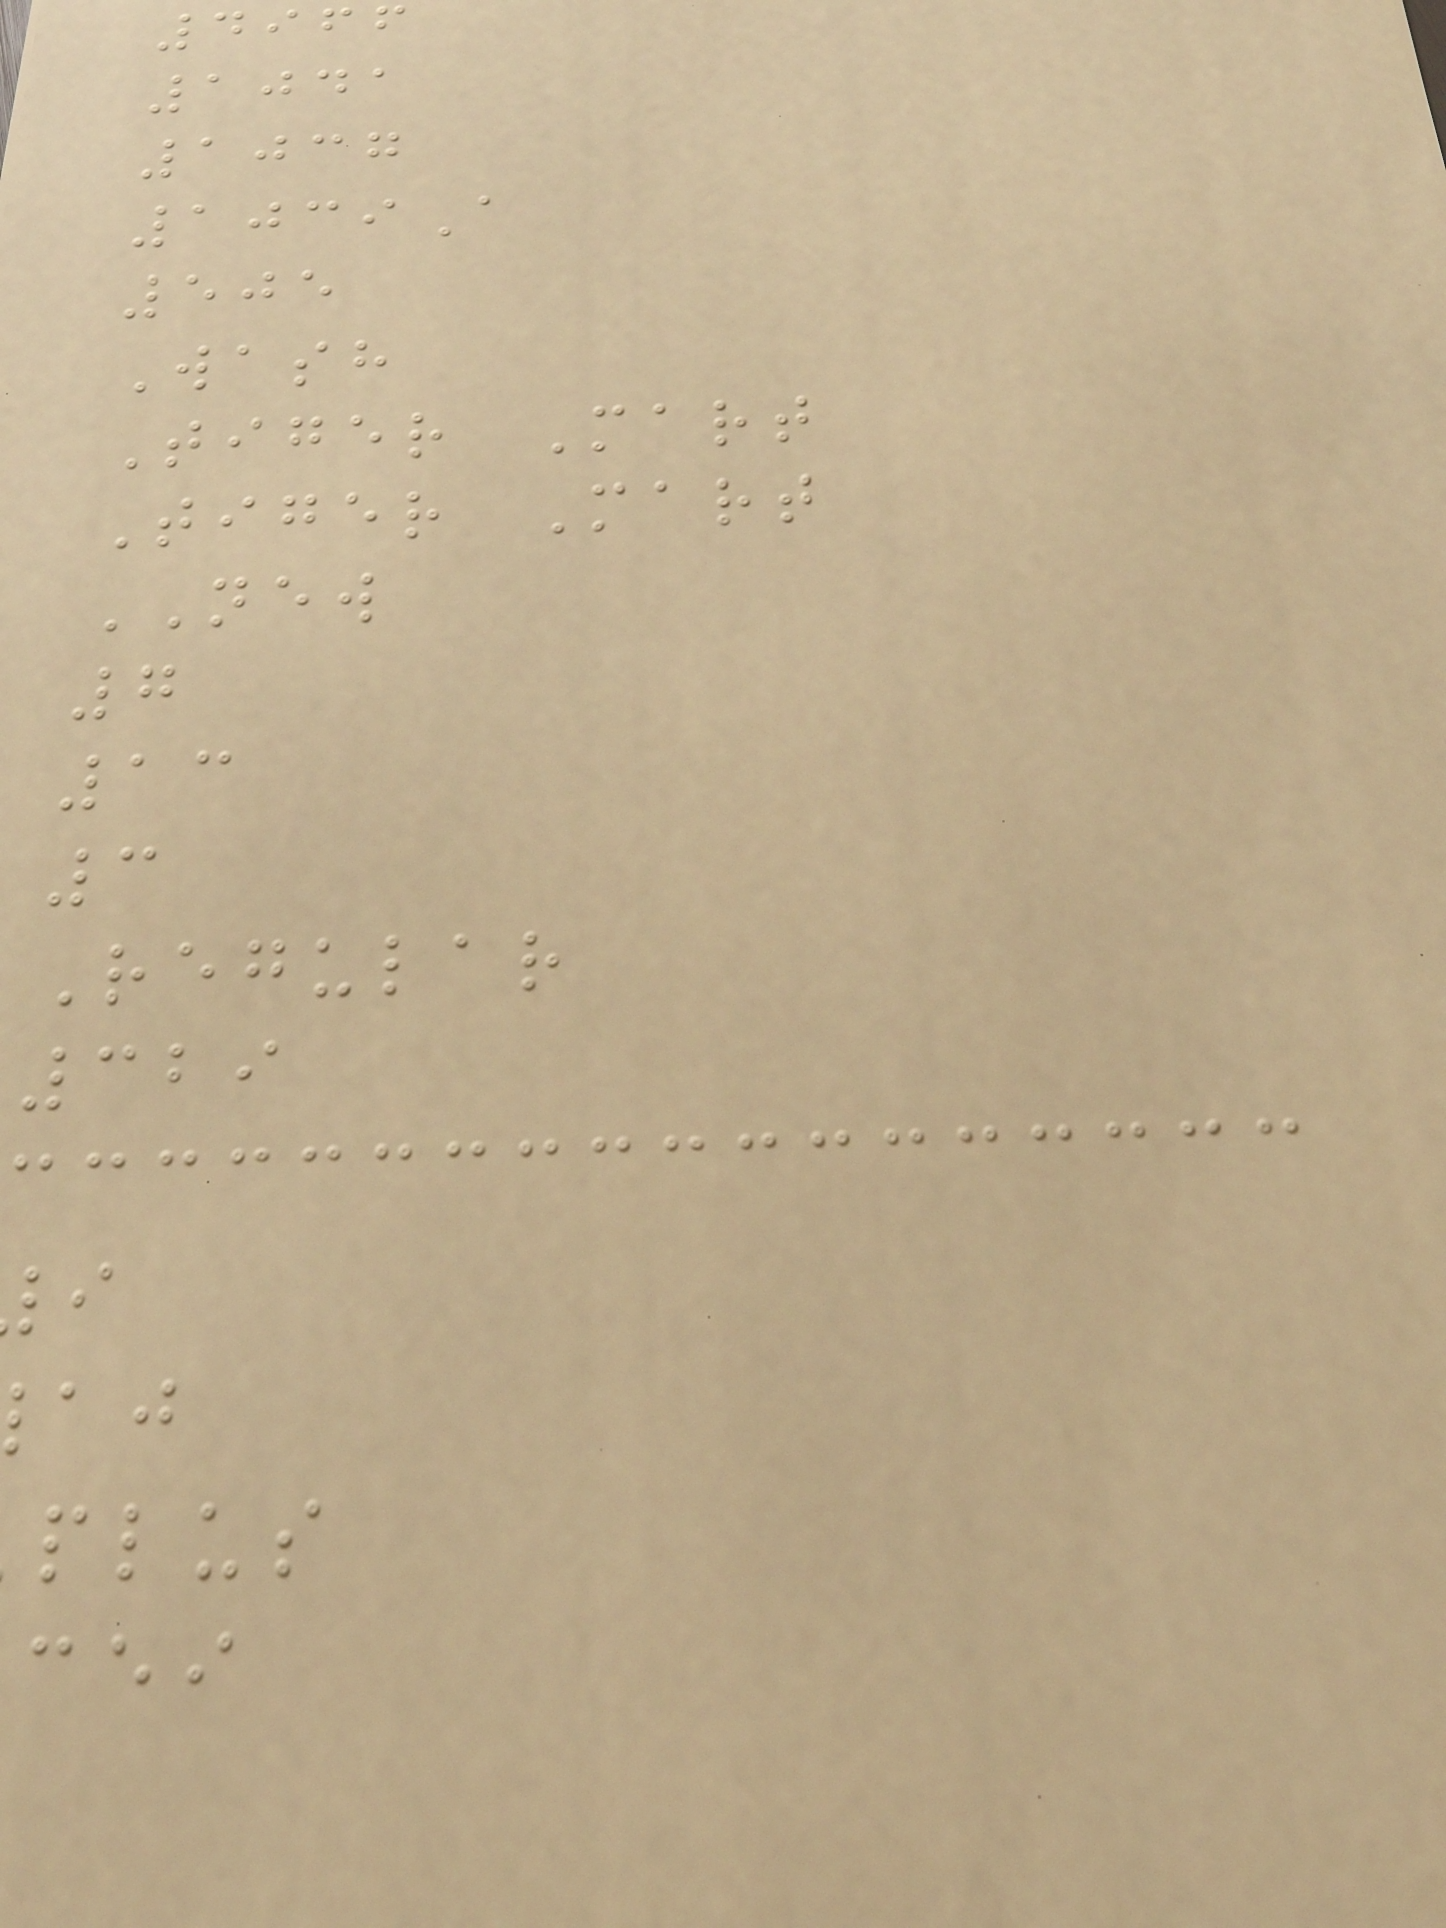4966
1041
1037
1039A
505
Wash
Tiger Mart
Tiger Mart
NEW
7
13
3
Regular
329
plus
